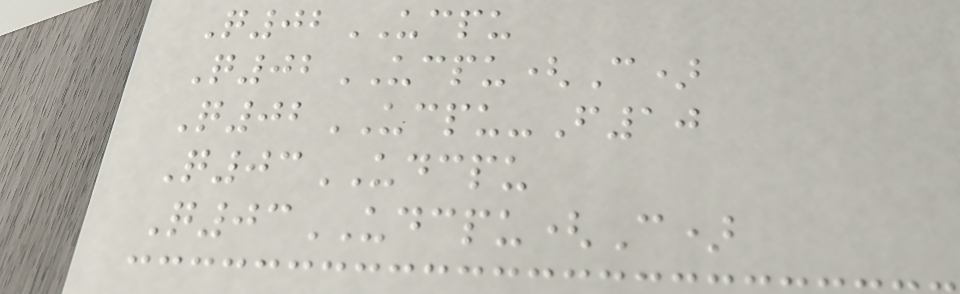Q02UCPU
Q02UCPU(C)
Q02UCPU-F10
Q03UDCPU
Q03UDCPU(C)
